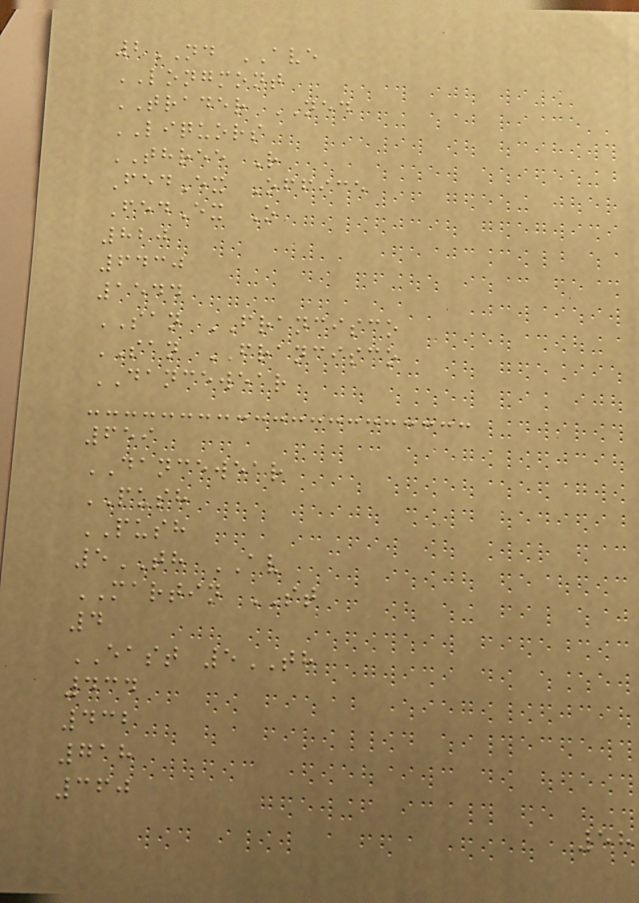2ND AVE
LONGMONT
TRADER NED
LIQUORS
THREE R
FedEx Office
FedEx O
820
6430
1544
SAN FRANCISCO
SAN FRANCISCO
DANCEWEAR
659
DANCEWEAR
PUSH
PUSH
5TH AV
MARTIN ST
4
EAST 5TH
434
432
718
360
58
